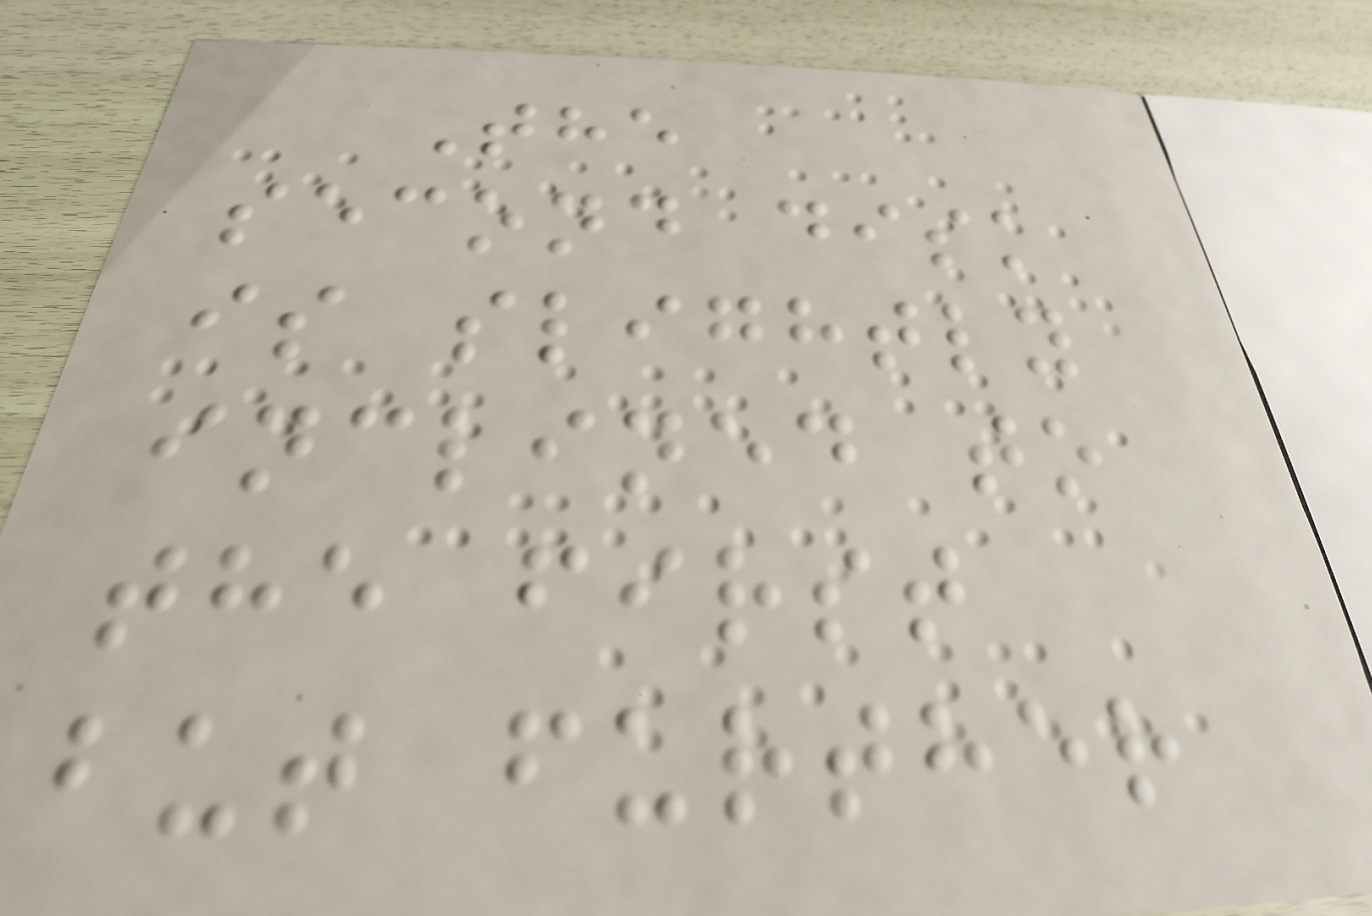The
second disk
is slightly
inclined to
the first
but further
